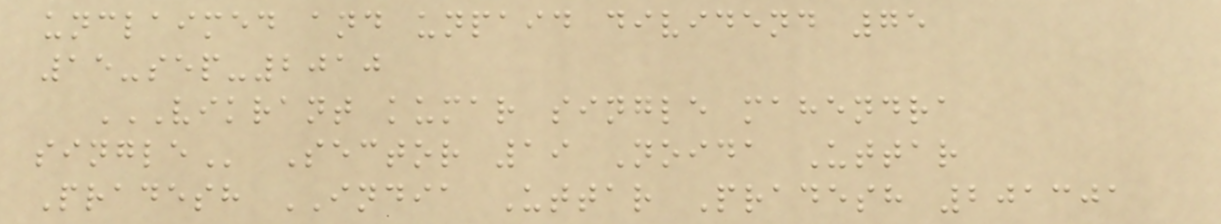unclaimed and unpaid dividend 75
15-sep-2010
VIKRANT KUMAR SINGLE MAHENDRA
SINGLE Sector 19 Noida Uttar
Pradesh INDIA Uttar Pradesh 201301
